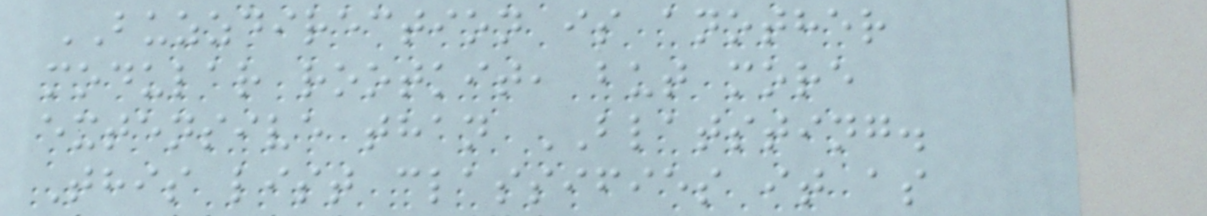BUZZDIRECTION is another
modular rootkit, but more
extensive than BLATSTING.
This list classifies it as
